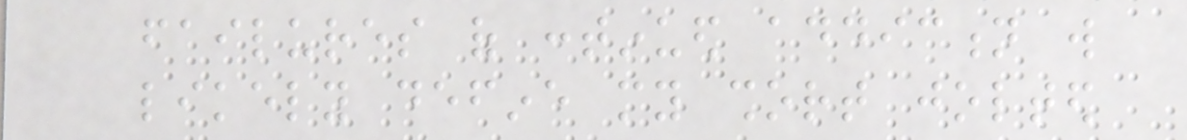failures of continued addiction will
likely define my short jolted
